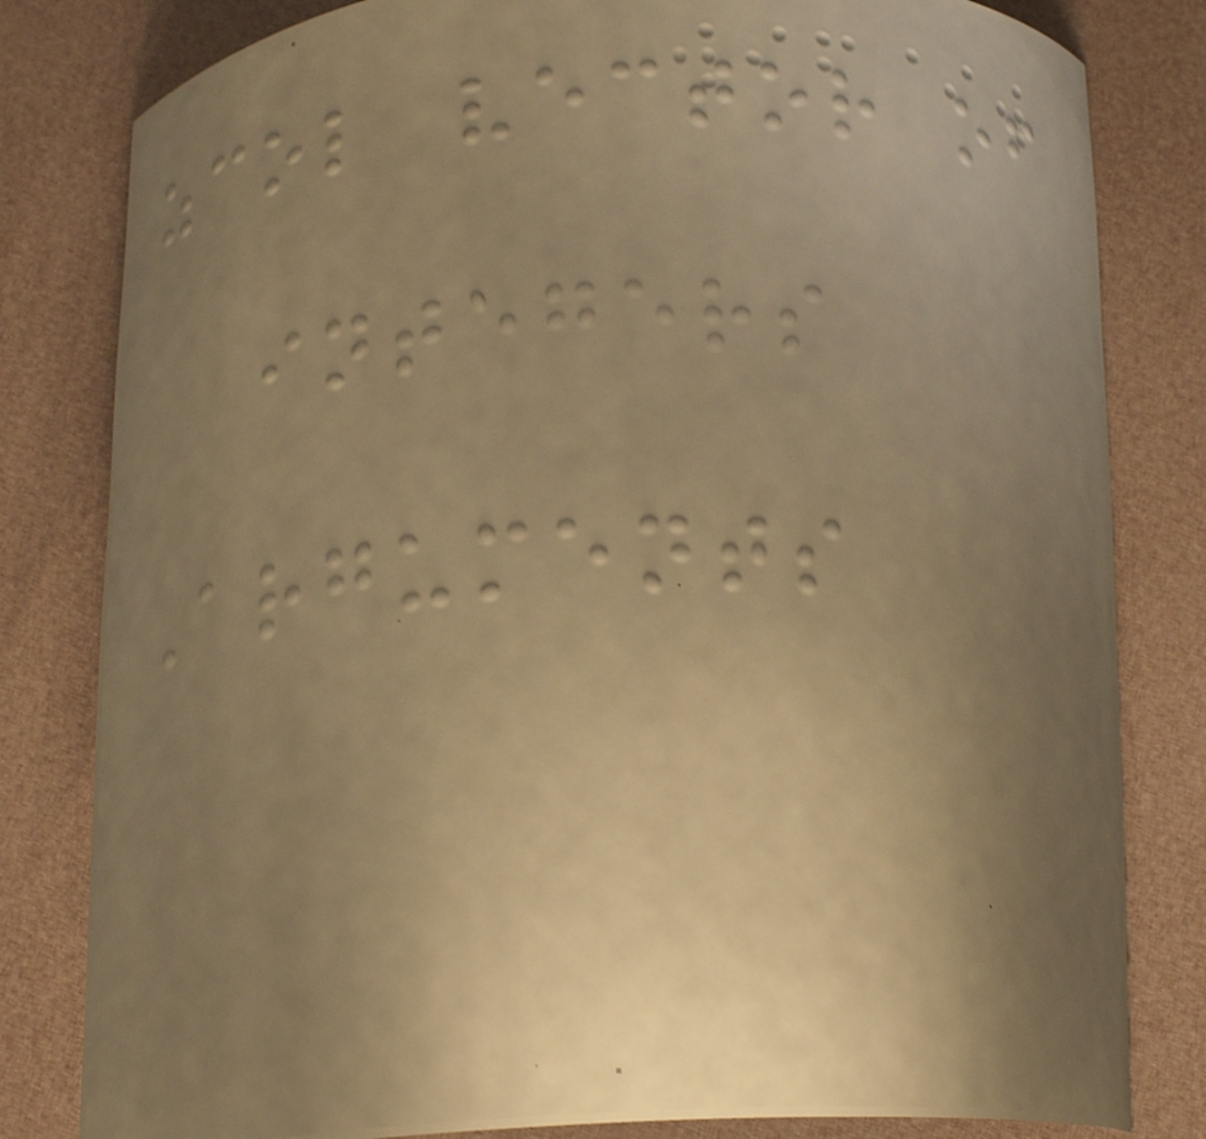zcol vector of
integers
Arguments
